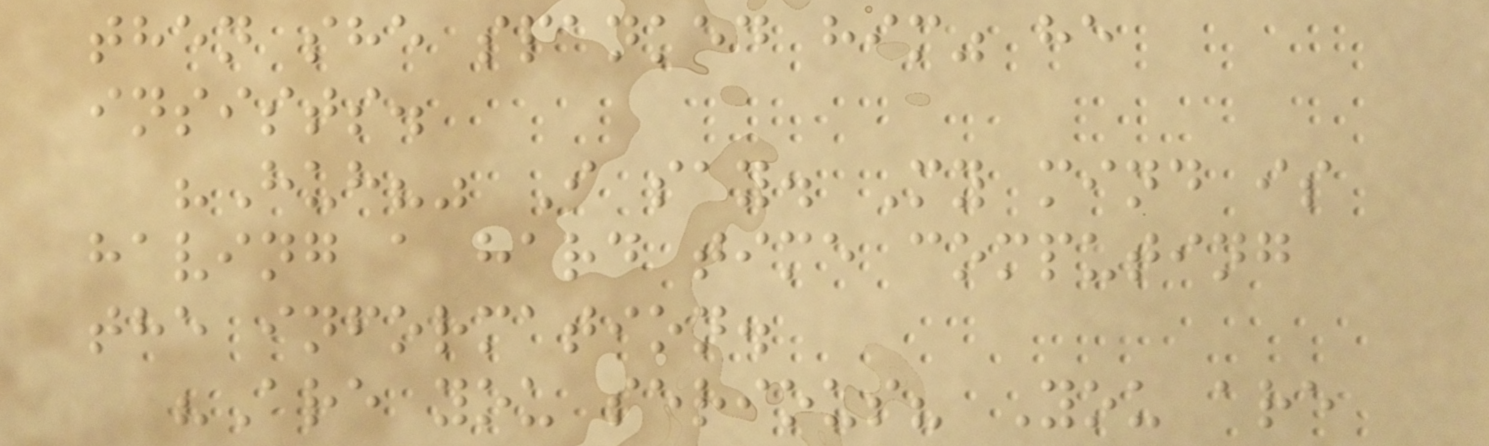then she spanked him" he
insists.
"Huh?" I say. My mind is
having a hard time computing
the information.
"Are you serious? You are
